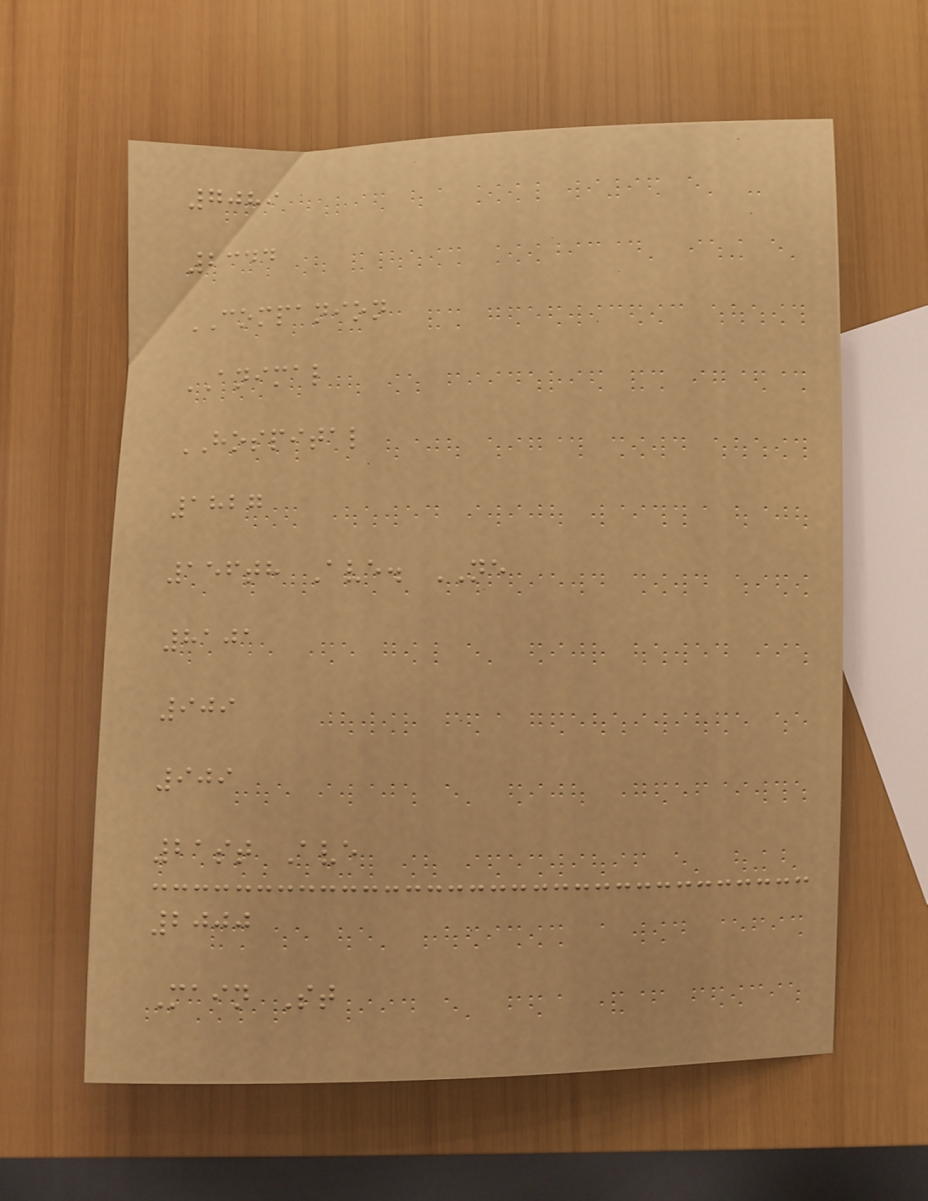7089
2344
COMPANION
ANIMAL
HOSPITAL
1827
156th Ave. NE
8101
909
909
21st Ave
2000
Main St
